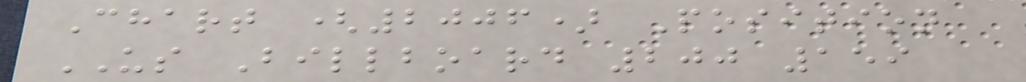Chart (2006) Position
US Billboard 200 159
